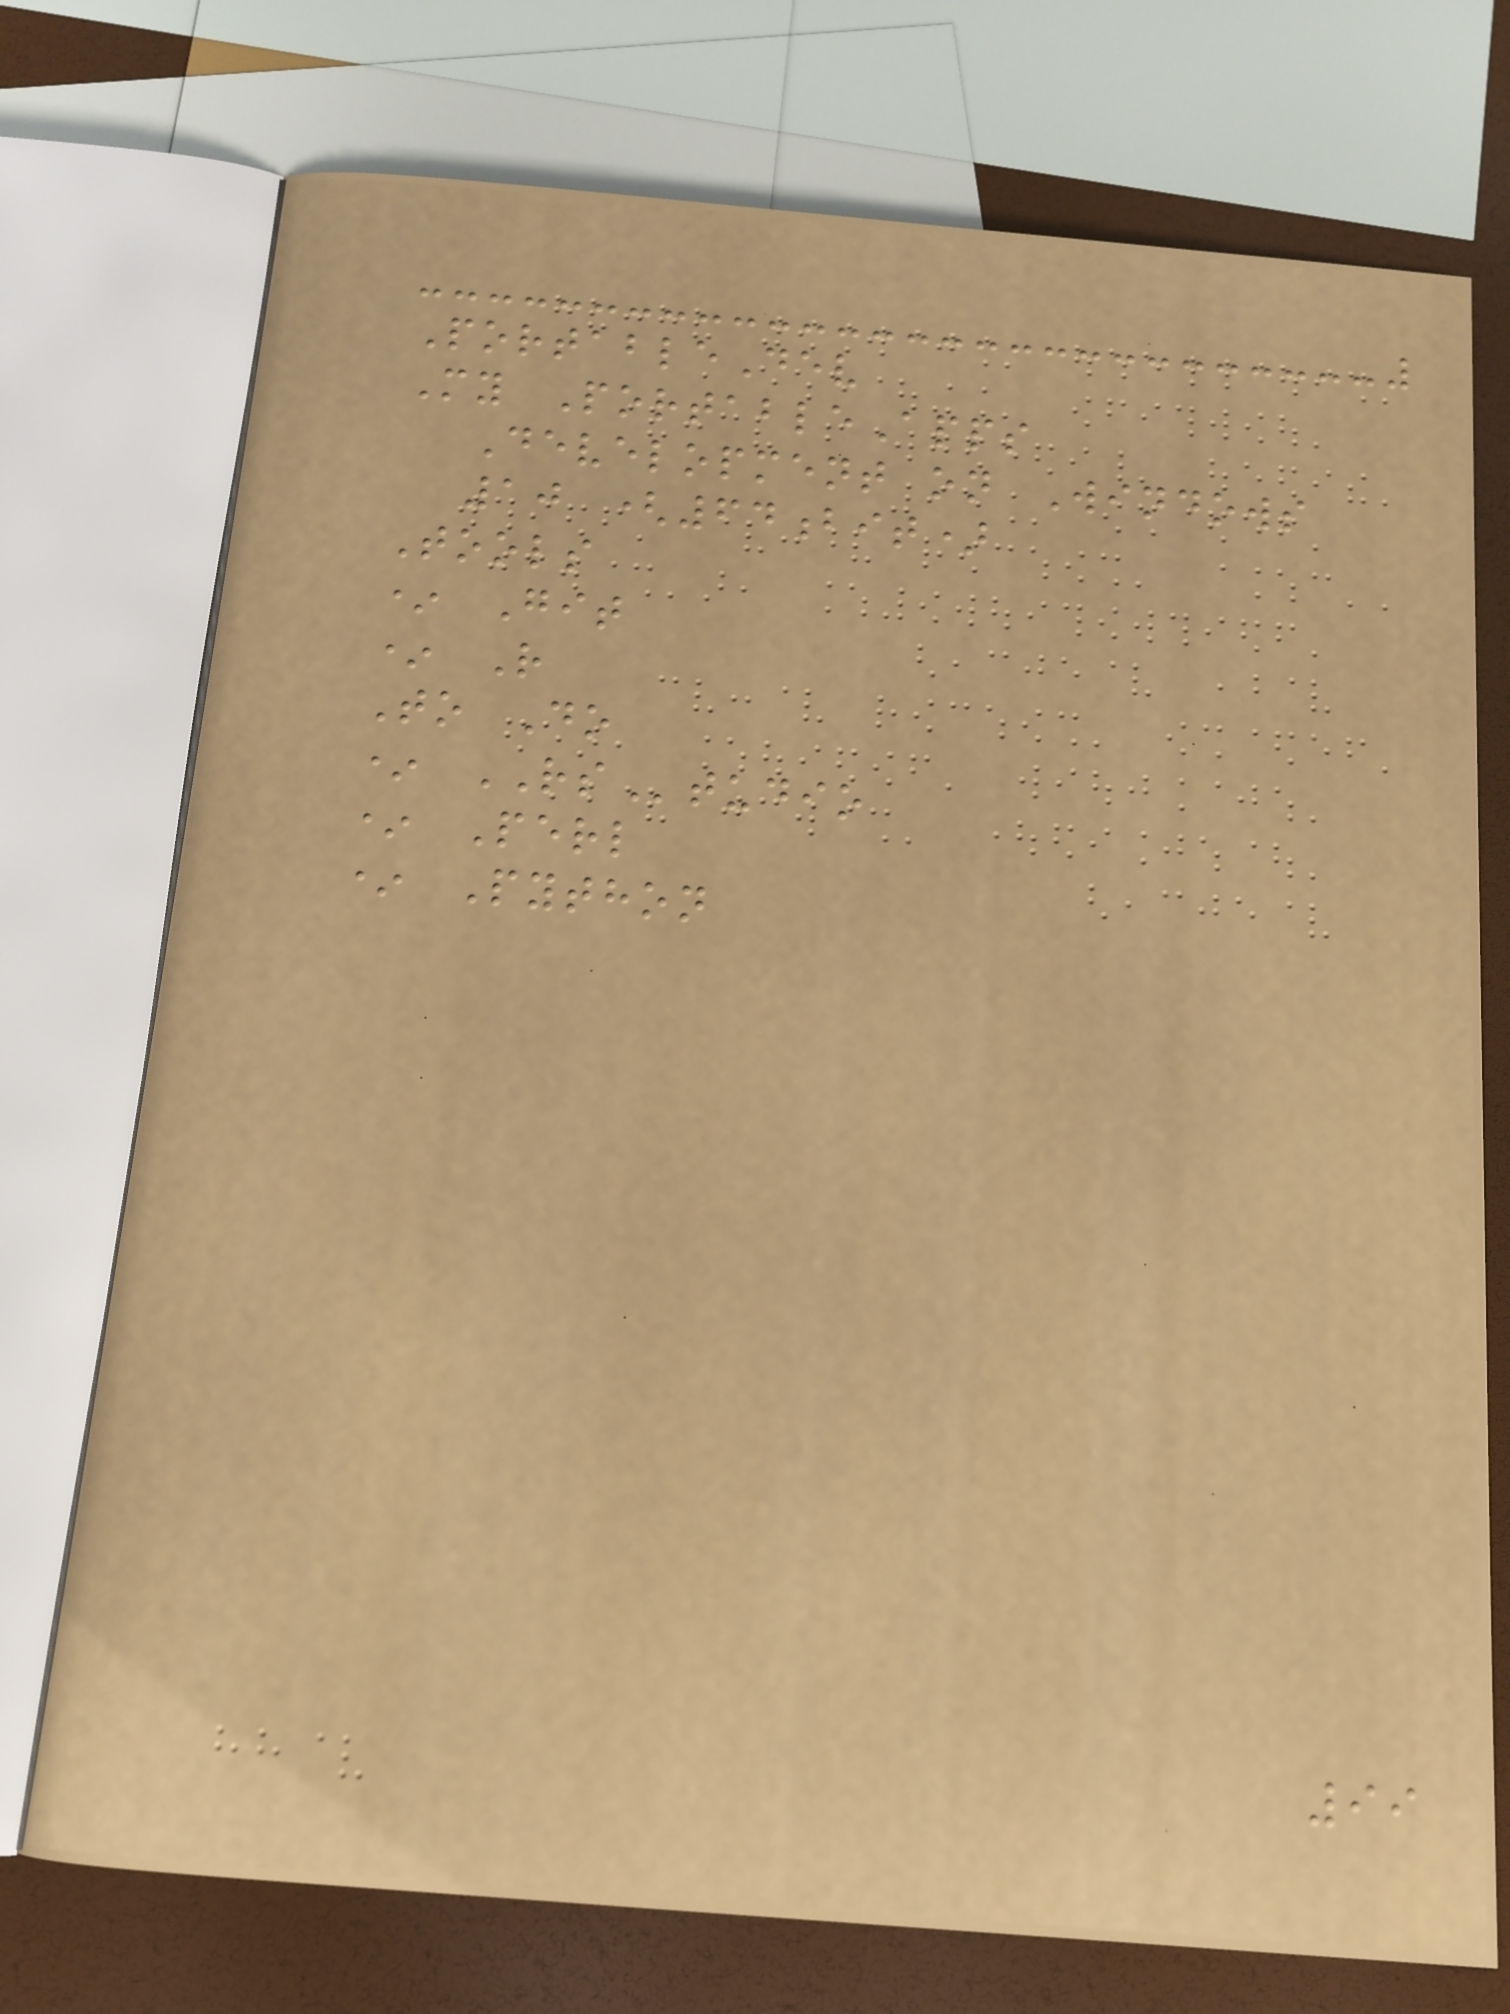PortableDev
My PortableApps
Development on Windows
10 (64bit)
Tools
* Git
* R
To Do
* RStudio
* Perl
* Python
99
